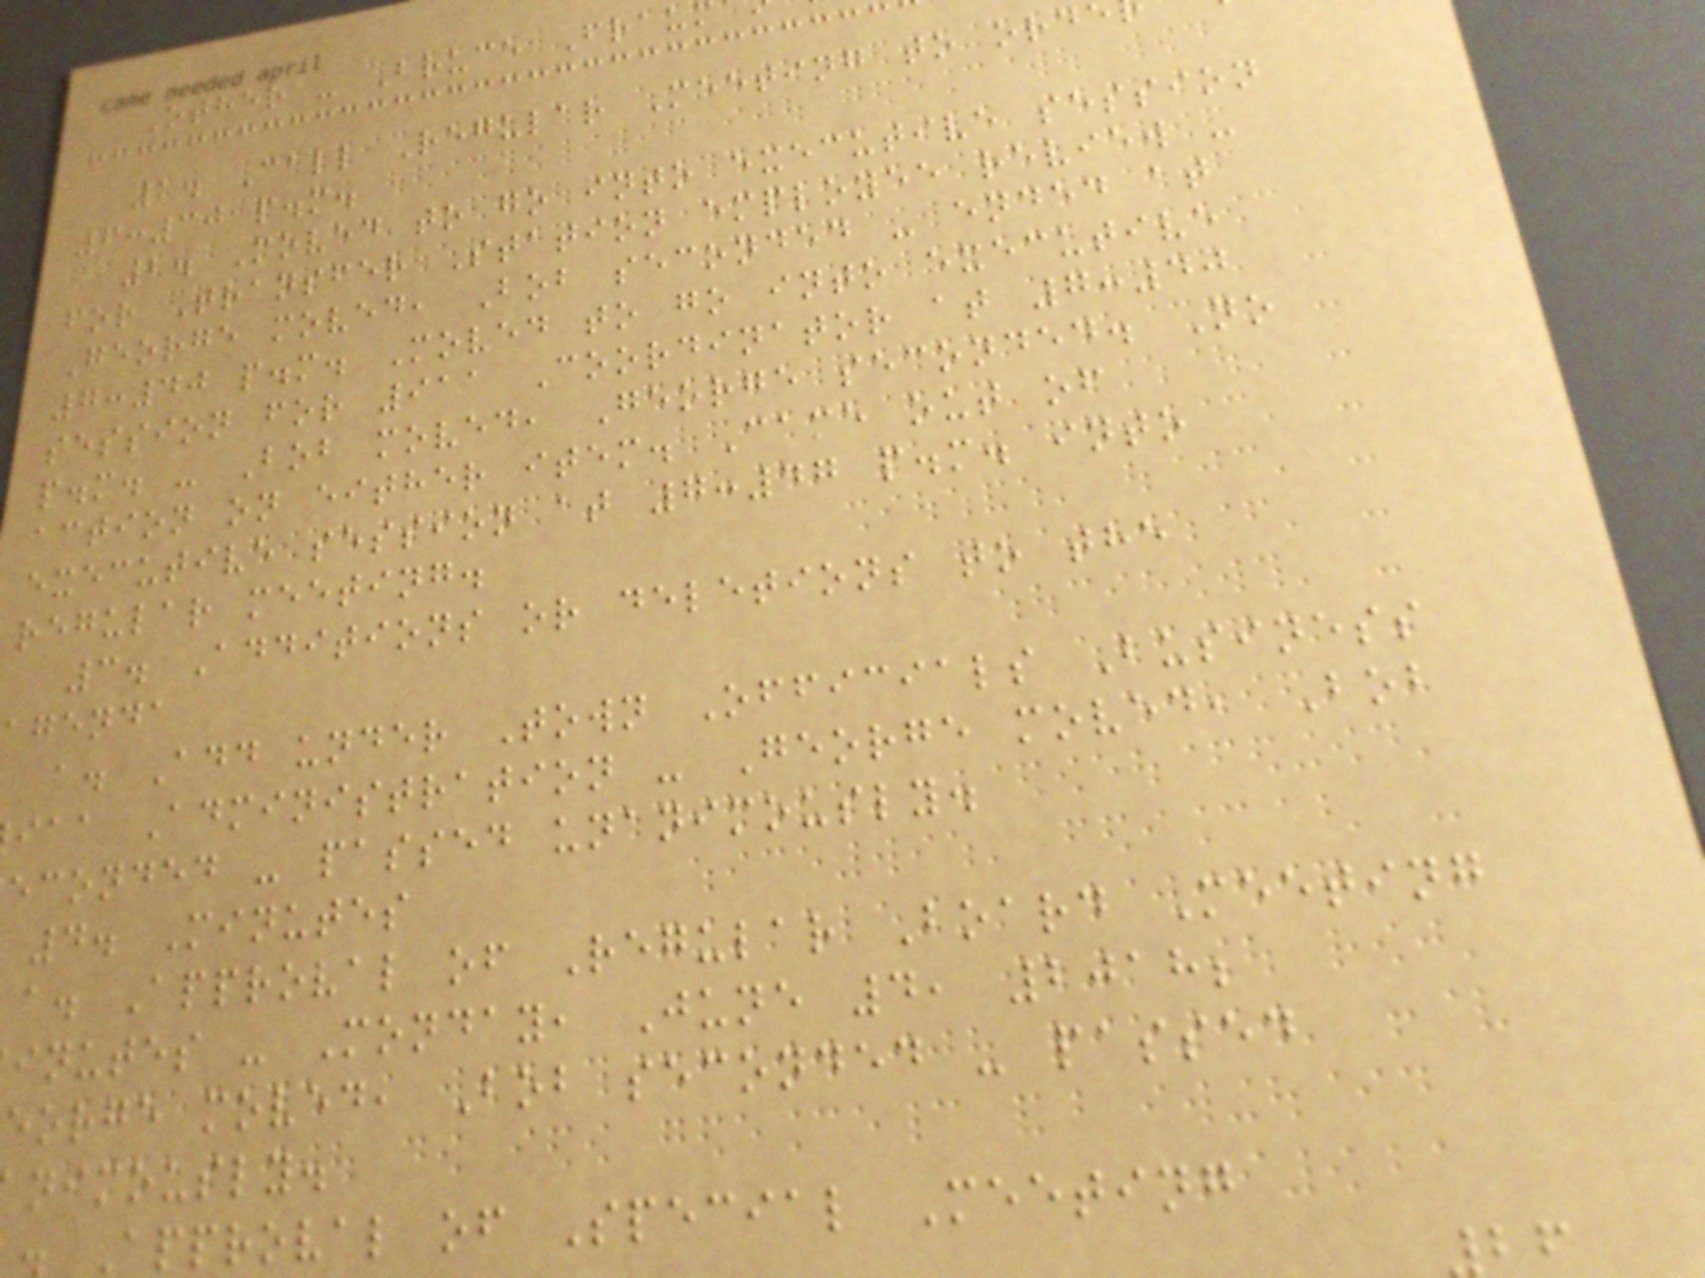Other - Bruce Frau
1. Call Regular Meeting to ord
6:30 p.m.
2. Moved to go into executive session
for Transfer Station employee review -
George moved, Bob seconded - ended at
7:40 p.m. Moved to go into executive
session for 911 Coordinator at 7:40
p.m. - Bob moved, George seconded. No
action on either item. Came out of
executive session at 7:47 p.m. into
regular meeting.
3. Additions or deletions to the
agenda
a. Add under Town Officials Business
iaa Administration - George moved, Bob
econded - passed unanimously.
4. Minutes
a. Approval of Regular Board Meeting
inutes - Monday, June 4, 2018;
eorge moved, Bob seconded - passed
nimously.
. Approval of Special Meeting
